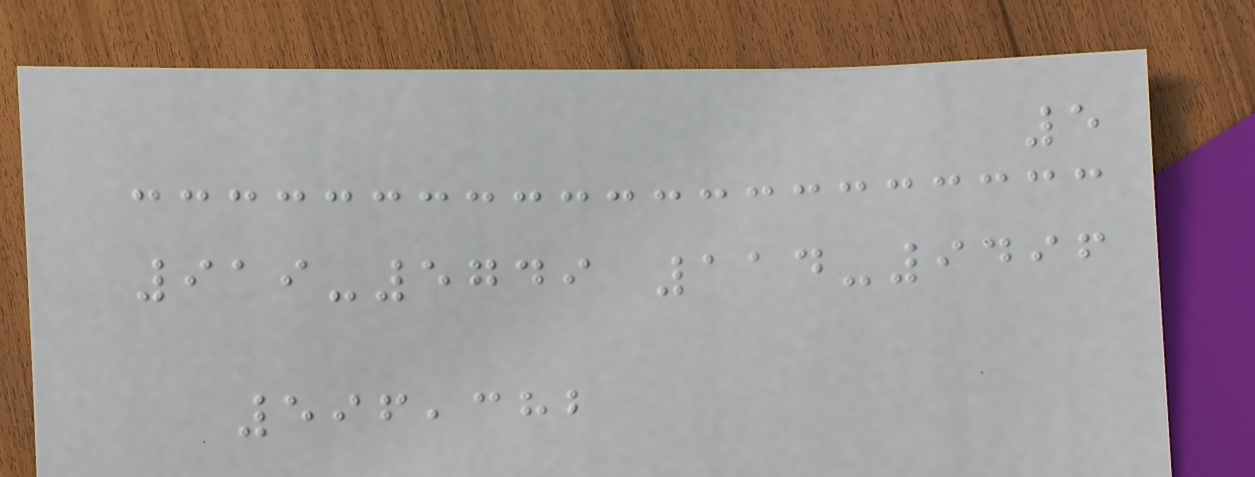5
919-5749 114-9496
596,382
